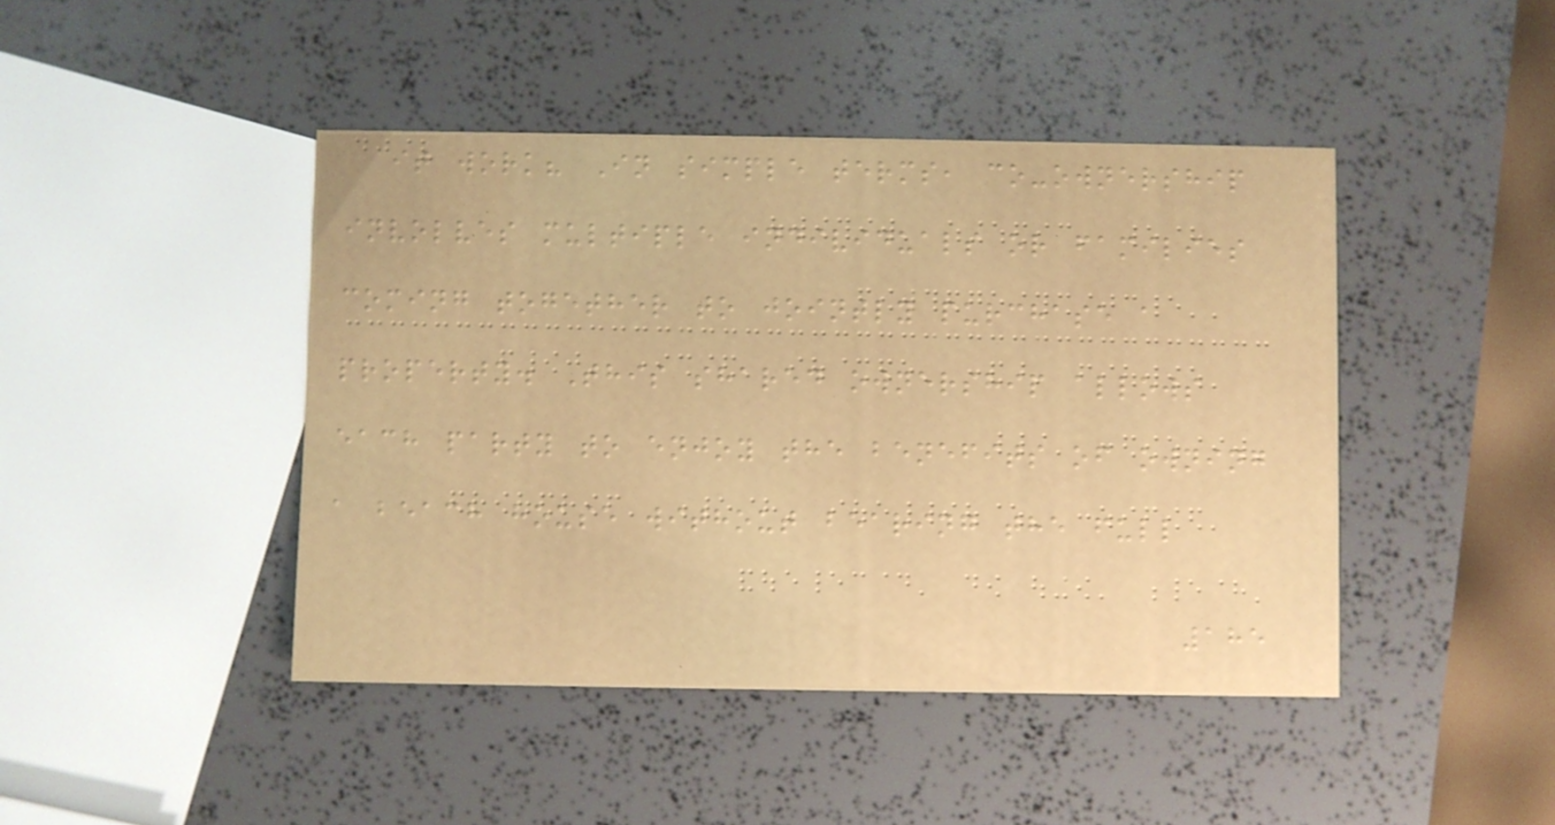it work? In simple terms, co-ownership
involves multiple individuals or families
coming together to jointly purchase a
property. This shared ownership allows
each party to enjoy the benefits of owning
a beach house without bearing the full
185
